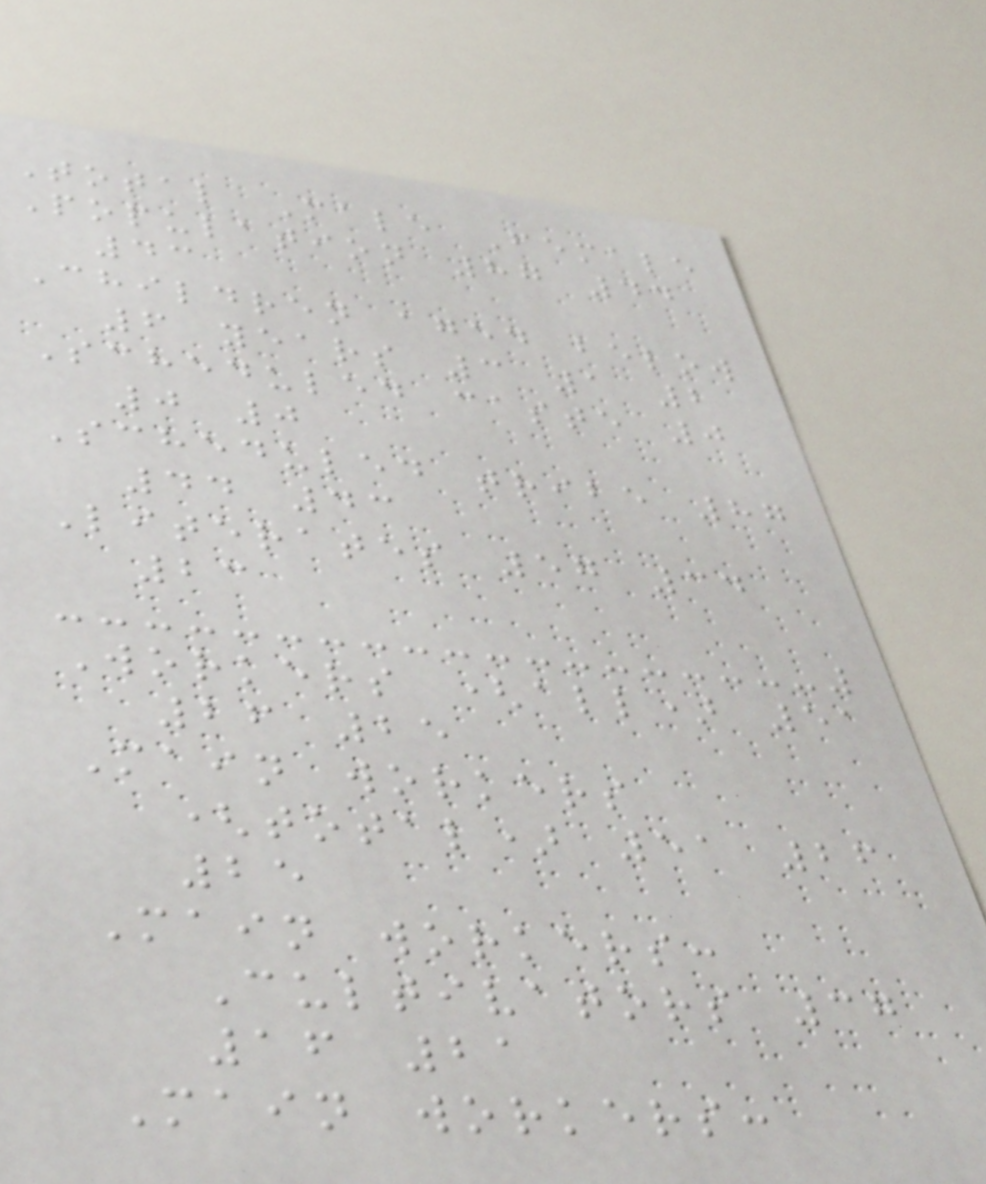Total Male Female
Population 87 44
43
Children aged below
6 years 3 1 2
Scheduled caste 0
0 0
Scheduled tribe 87
44 43
Literates 57 34
23
Workers (all) 51
26 25
Main workers
(total) 51 26
25
Main workers:
Cultivators 37
16 21
Main workers:
